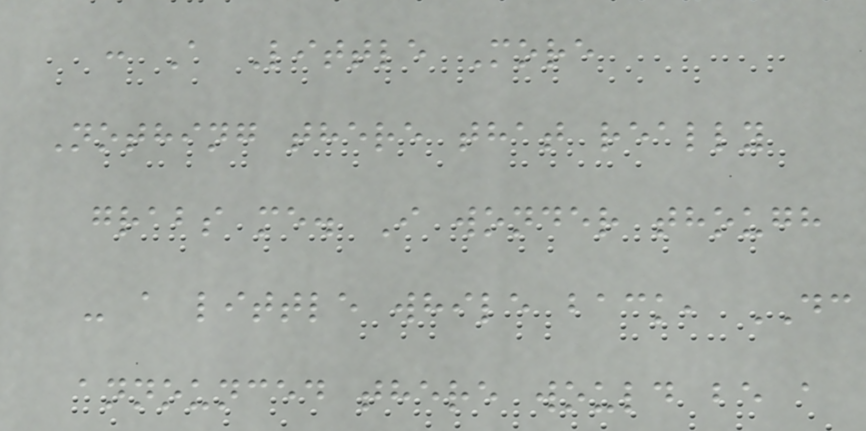: A Little More
Nothing there that really
grabs me. I wonder though
- a little while back, DC
announced there would be a
